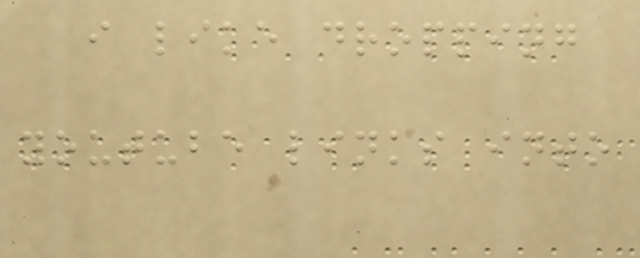i like dropping
youtube links into
